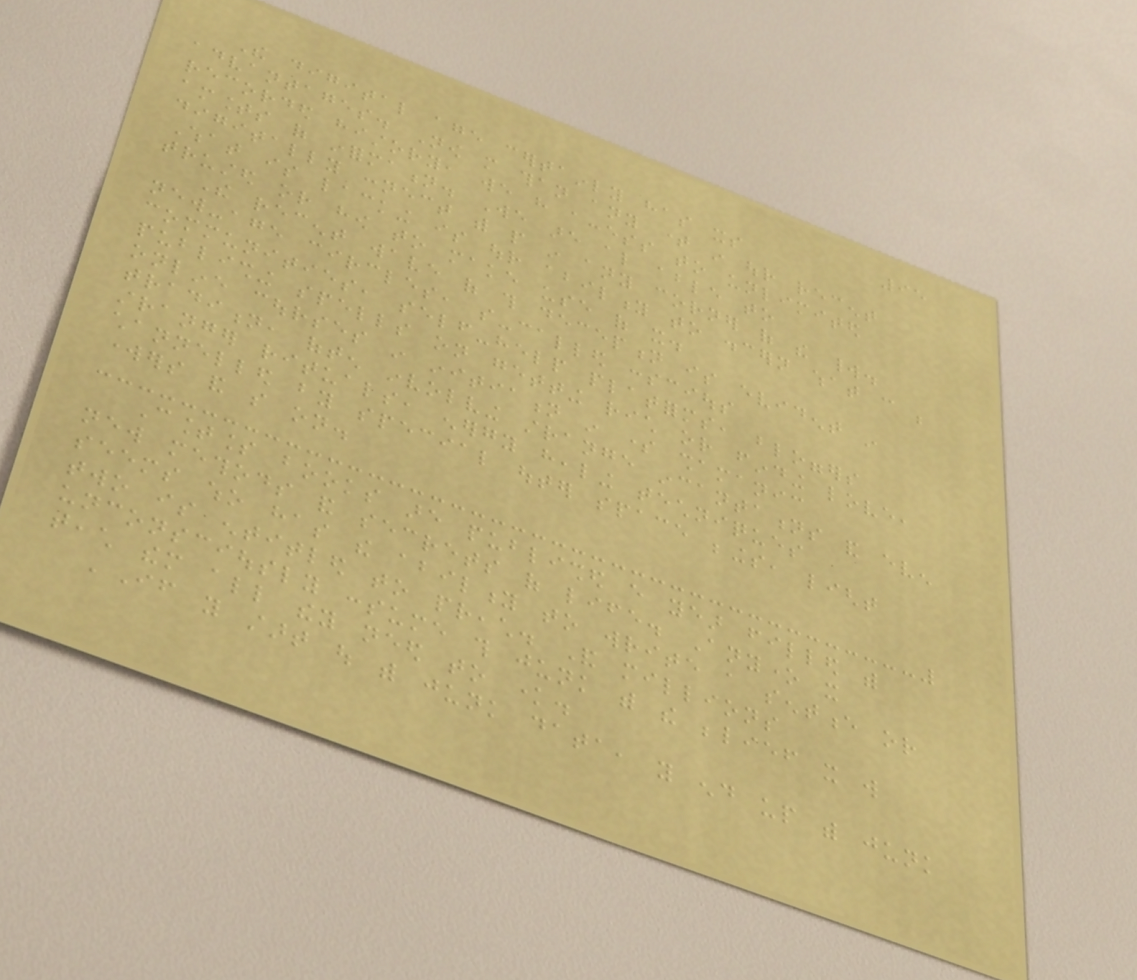95
The digital age certainly has its
advantages. Now more than any time in our recent
recorded history, we have access to unlimited
amounts of information. We are also able to
digitally connect with people in any corner of the world.
What is lacking is our ability to discern what can be
trusted or how to make use of it.
The recent wave of this deception is evident in
new-age circles, so-called conscious
communities, self-help platforms, bloggers
publishing spells on getting rich or finding love,
online courses in initiation in some shamanic
tradition, often involving strange incantations and even
stranger rituals, energy healing techniques
channelled by special outer space beings, light
workers and so on.
Countless books are published every year filled with
new methods and secrets of life. Anyone it
seems who has the ability to write a sentence or
two is entitled to preach. And millions
unconsciously consume this junk with the belief it will
teach them all they need to know.
'If you start out with junk data, you end up with junk
